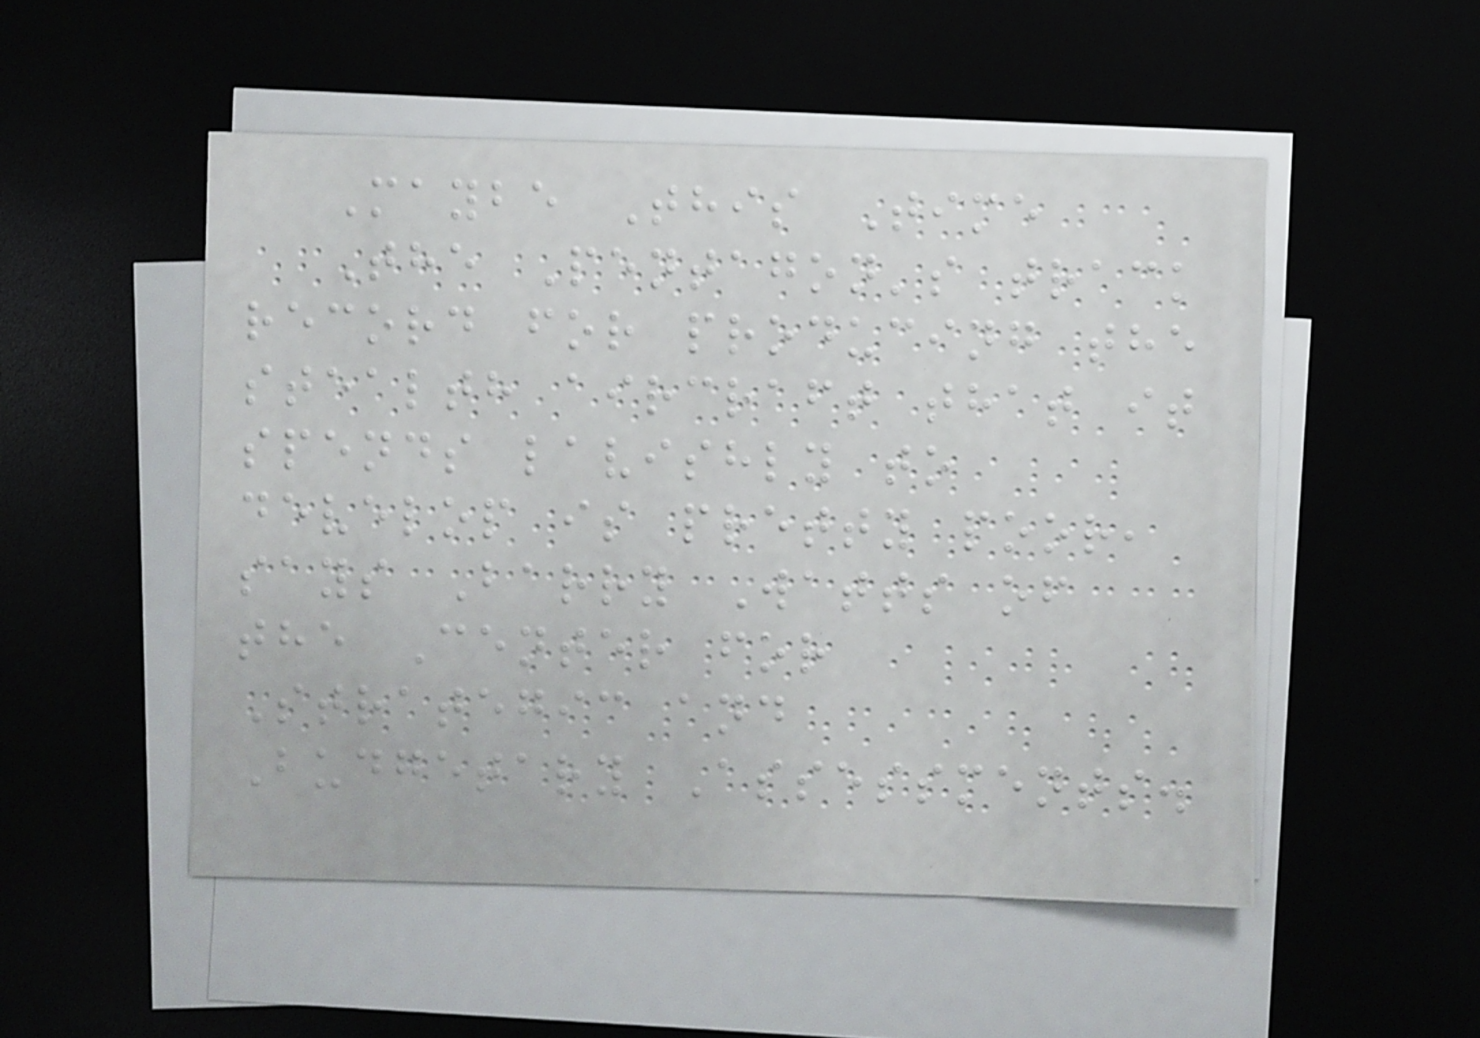Maybe This Time
The Pentagon's track
record for producing the
stealth aircraft that it
spends lavishly to
develop is pretty poor,
says Barry Watts of
the Center for
Strategic and
Budgetary Assessments.
